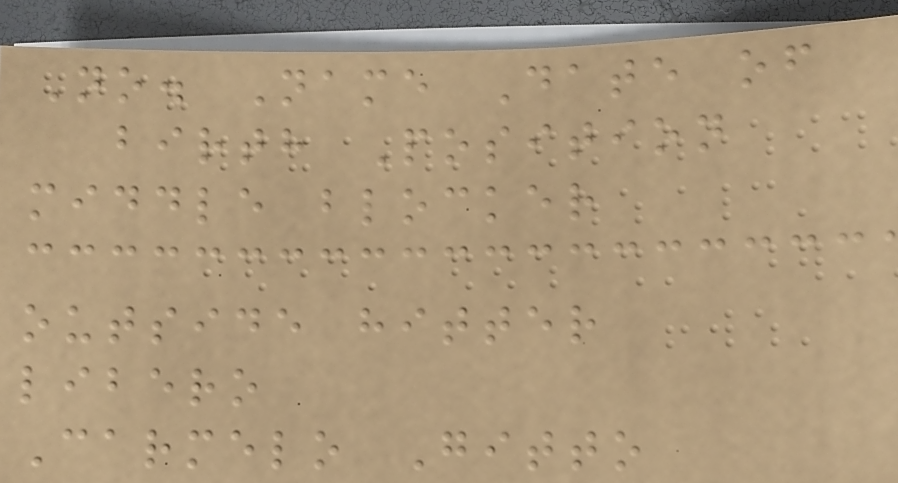No. Name Date of
birth Position
middle blocker
outside hitter
libero
Carmelo Gitto
